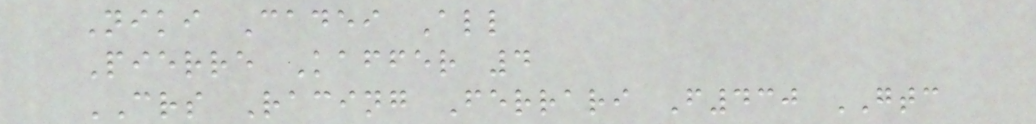Niki Cadei All
Pierre Kaffer 4
CRS Racing Ferrari F430 GTC
